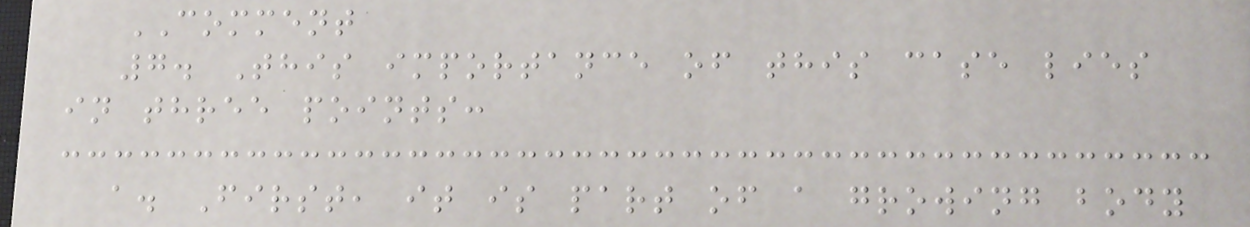COMMENT
7. This importance of this case lies
in three points:
a. First, it is part of a growing body
